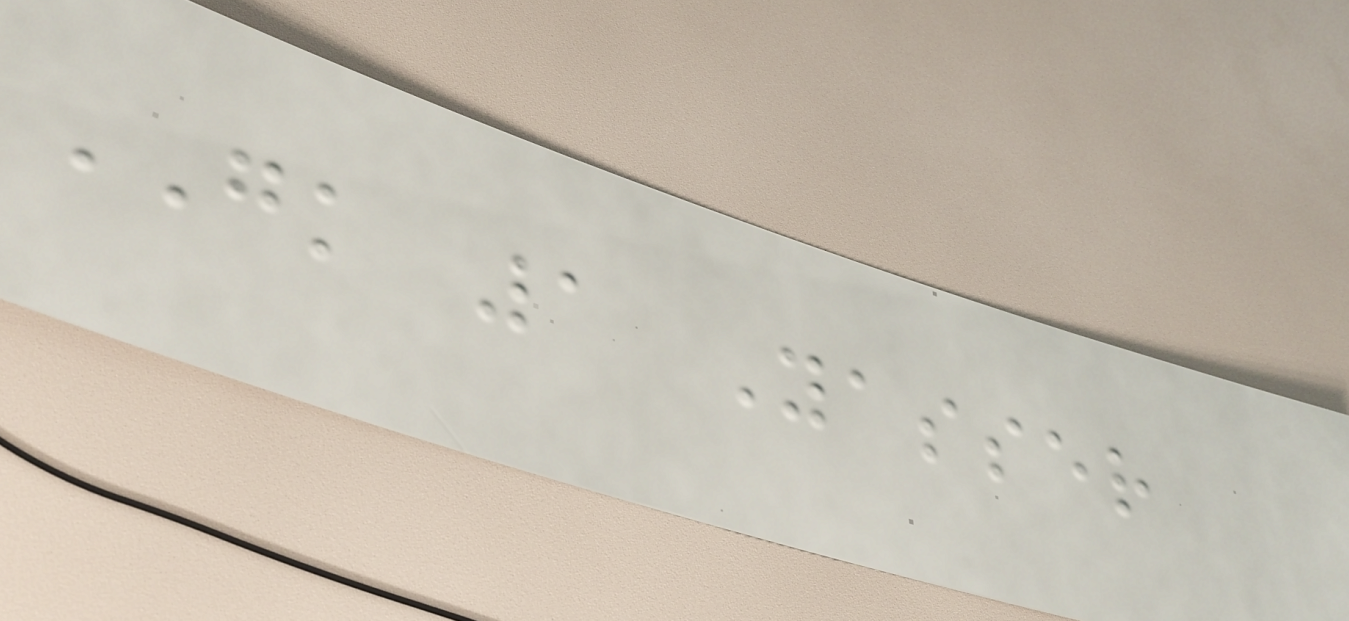GK 1 Yasser
